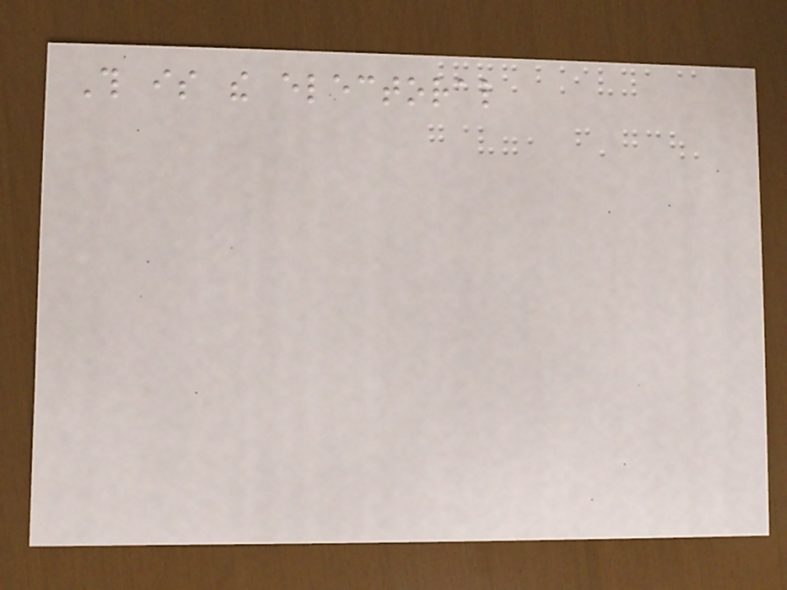This is the electoral
